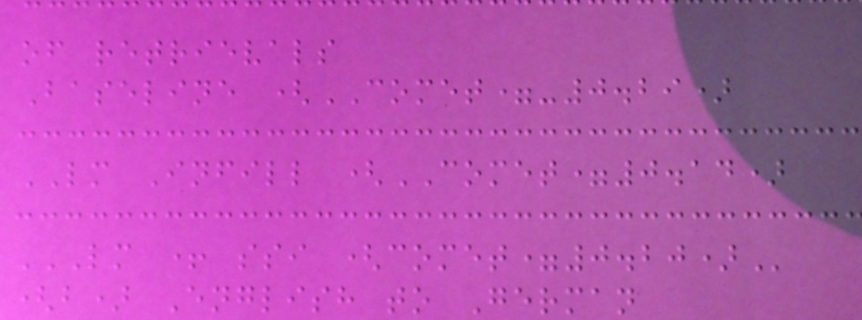of retrievals
Baseline (COMET=-0.29)
LM Infill (COMET=0.14)
LM + SSI (COMET=0.20)
(b) English to German
